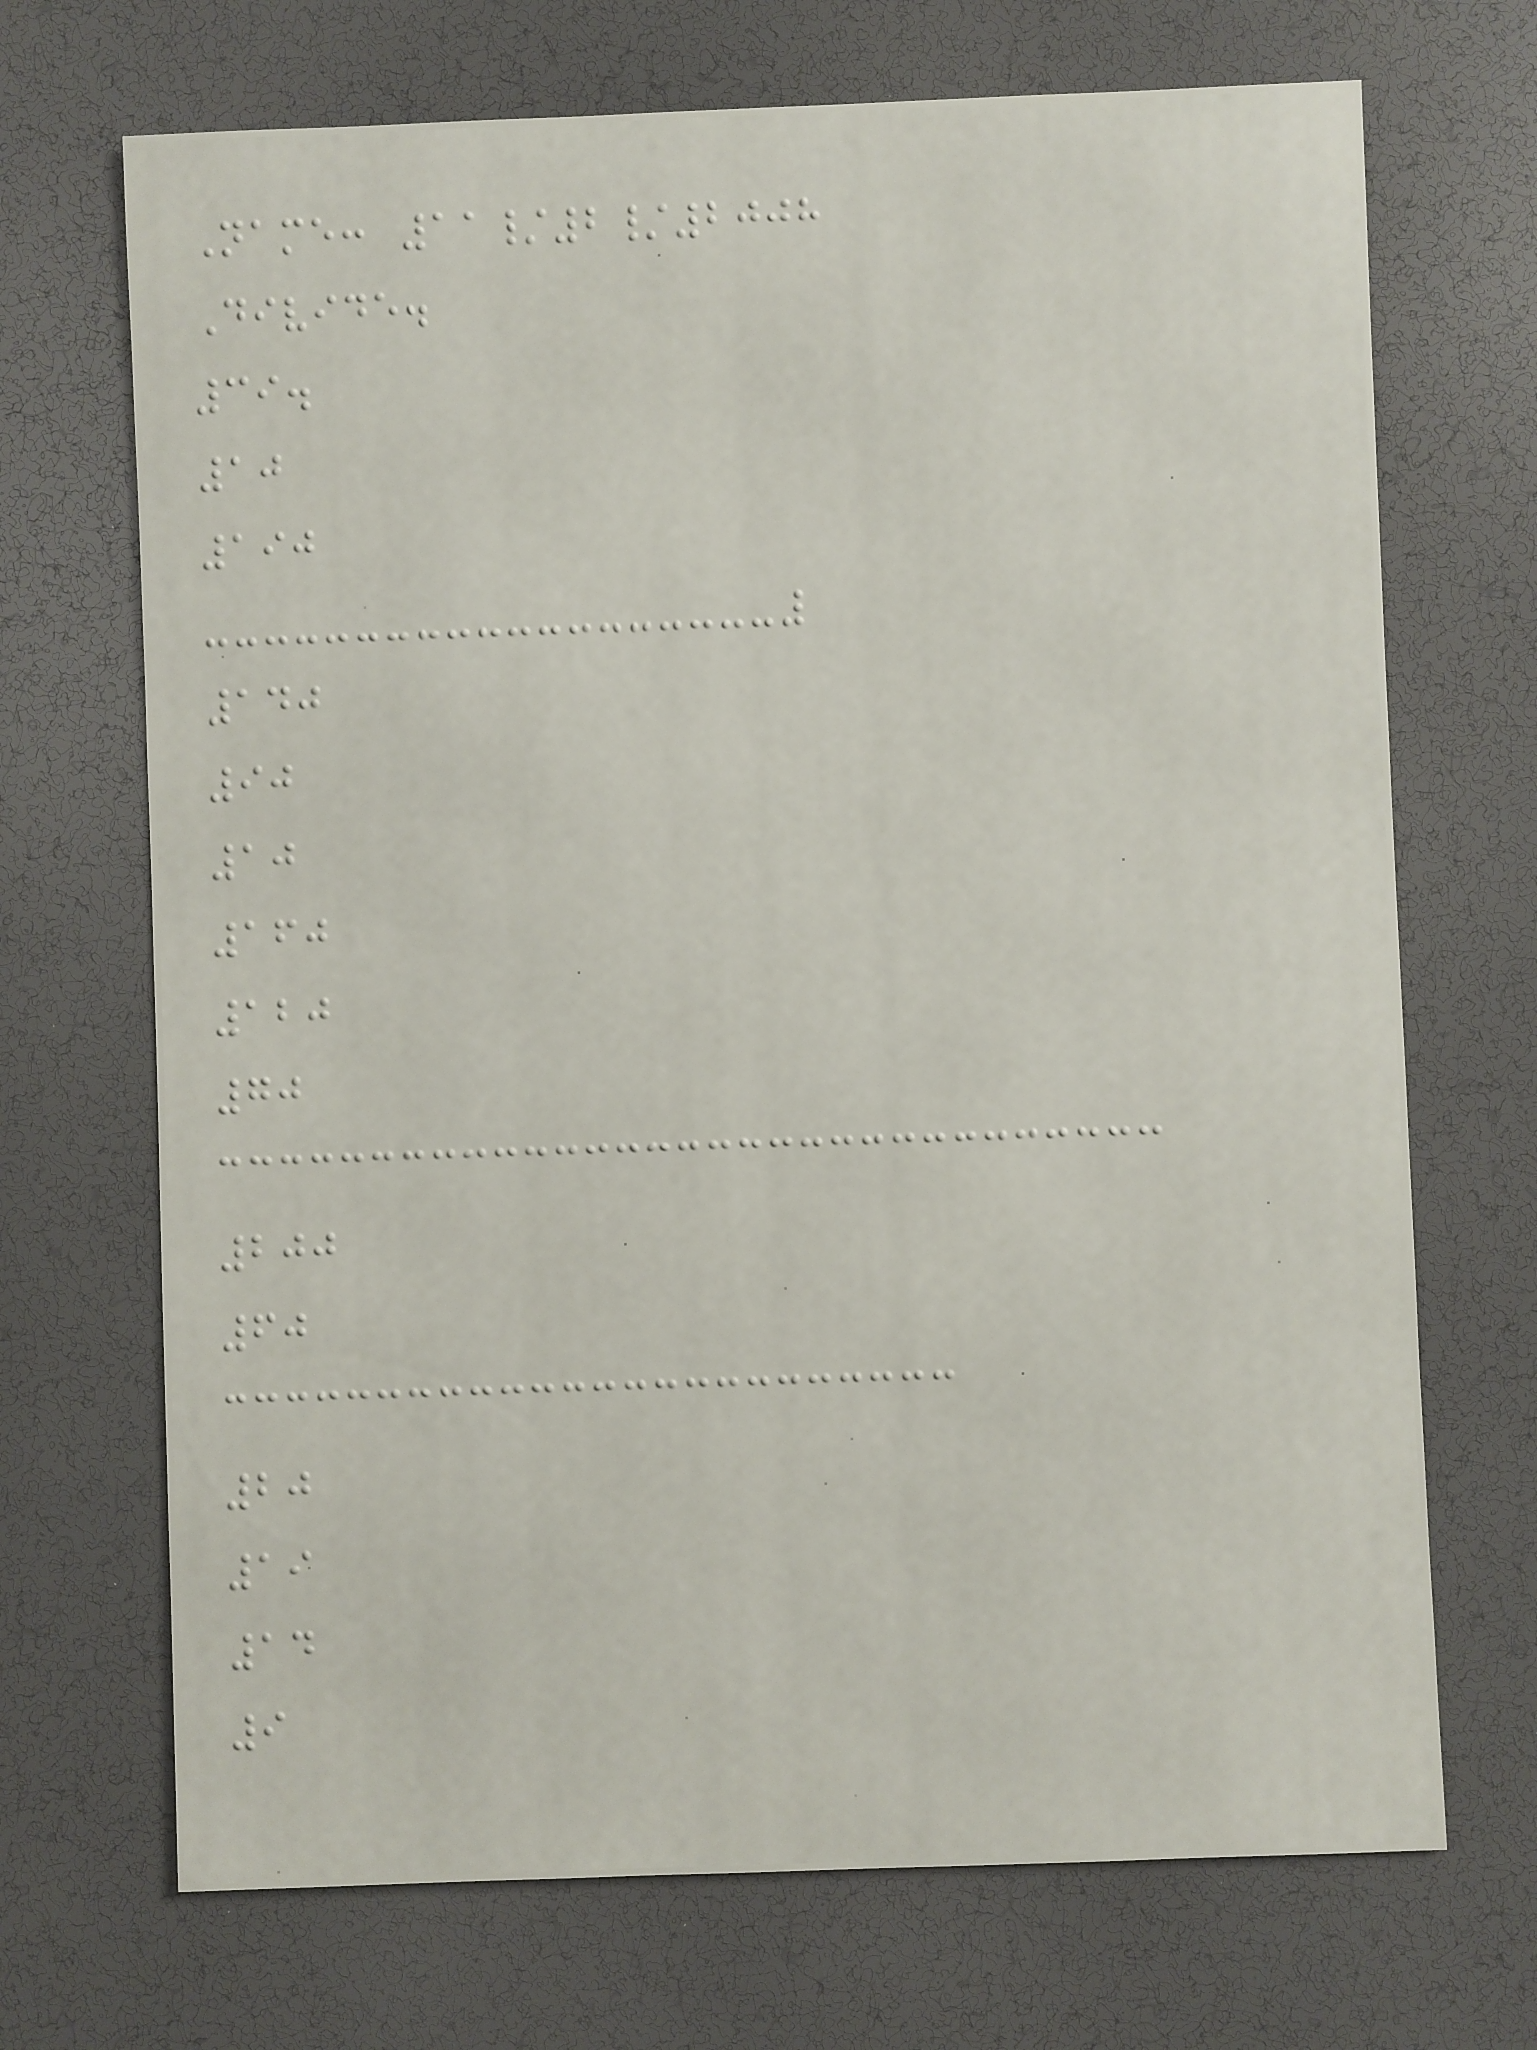Name: 11/2/2008
Divide.
39.
10
190
140
90
10
160
120
70
200
60
20
19
14
9
